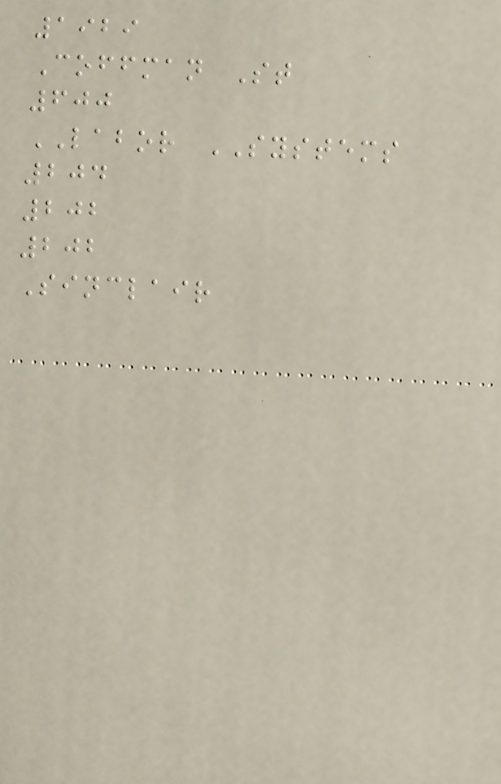1929
Coffman St
600
LABOR SYSTEMS
204
202
202
Sinclair
